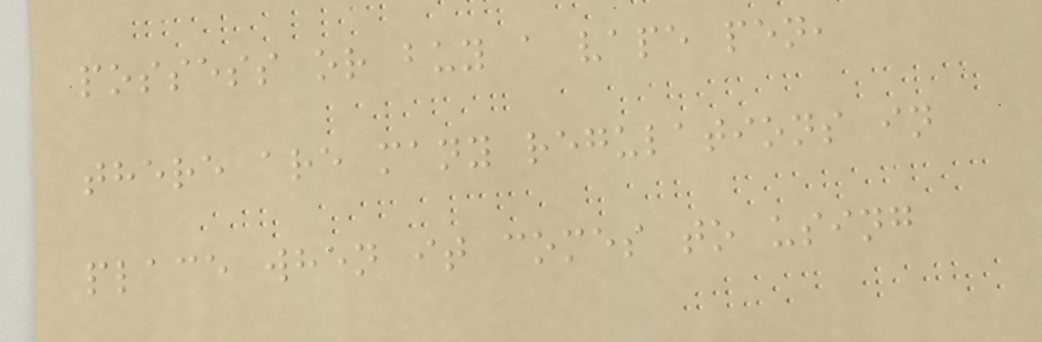possess or buy a vape pen,
there are many regulations in
place when it comes to using
